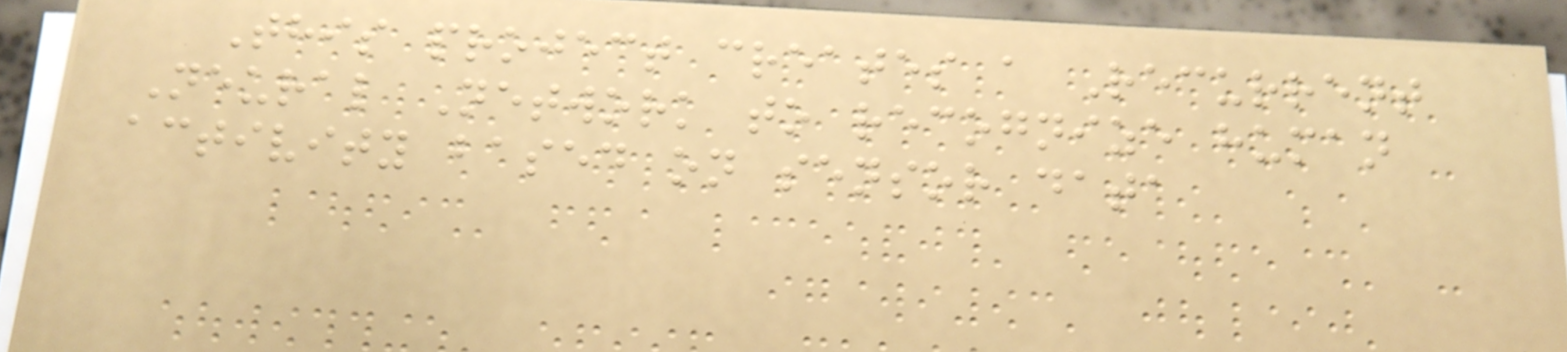This project creates a Recurrent
Neural Network to recognize human
activity based on sensor data
